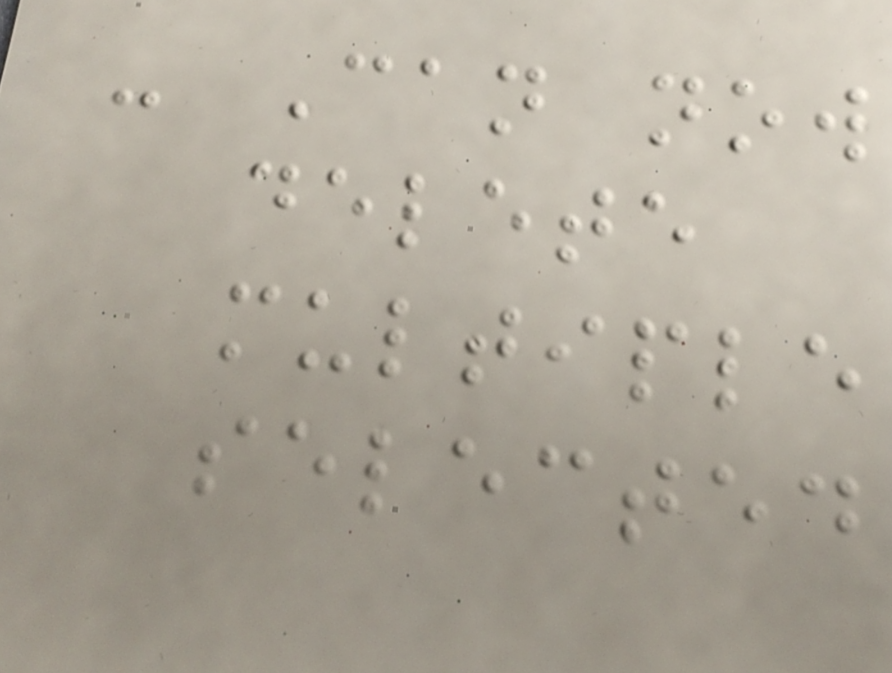- Can now
delete
multiple
selected
